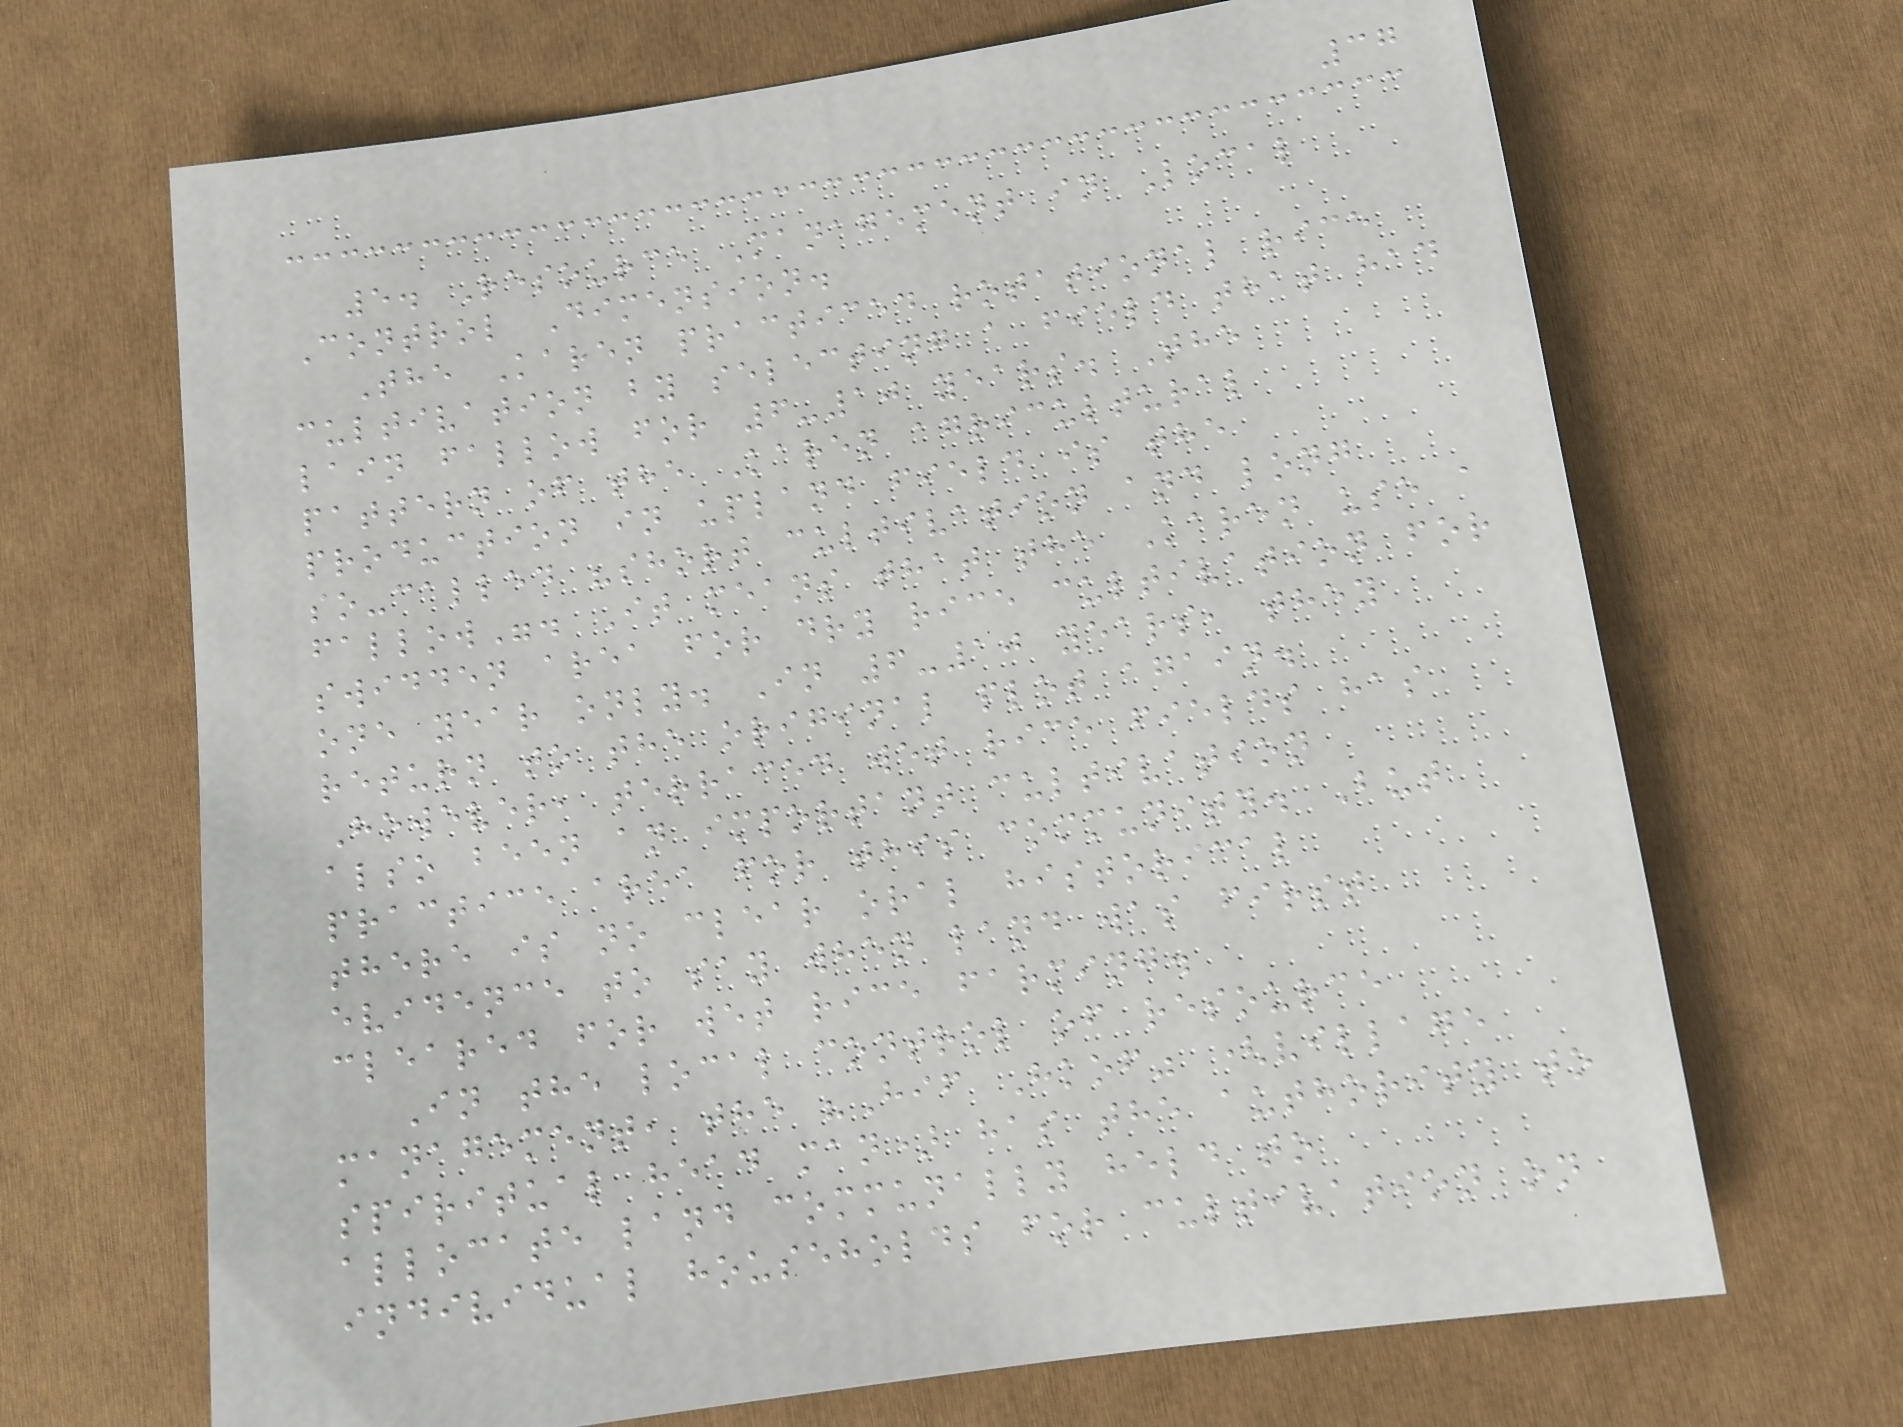37
5. Resource Management in Local
Control Dimension.
The Karen practiced rotational rice
cultivation by selecting a field that had
lain fallow for 6-10 years. The
pattern of the Karen agricultural
production in upland field is the
so-called "short cultivation and long
fallow". It means that the Karen use a
swidden area for dry rice cultivation for
one year only. In 6-10 years, they
return to the original plot again.
However, terraced wet rice fields has
also been an important cultivation
practice area for this community. But
there is no clear oral historical
evidence to say when land was first
cleared for wet rice farming.
In the local control of resource
management, the "Hif Hkof" (village
spiritual head man) has the authority to
allocate land communally held to
individual households for cultivation on
